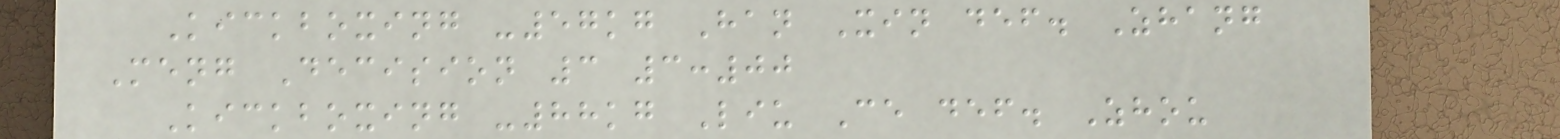Kickboxing -57kg Han Xin def. Zhang
Meng Decision 3 3:00
Kickboxing -88kg Liu Ce def. Zhou
